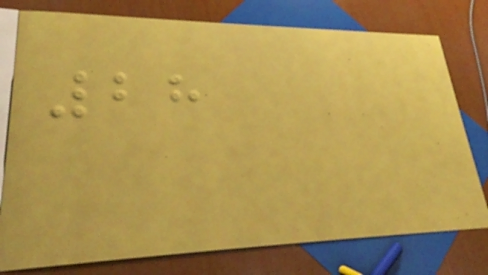28
